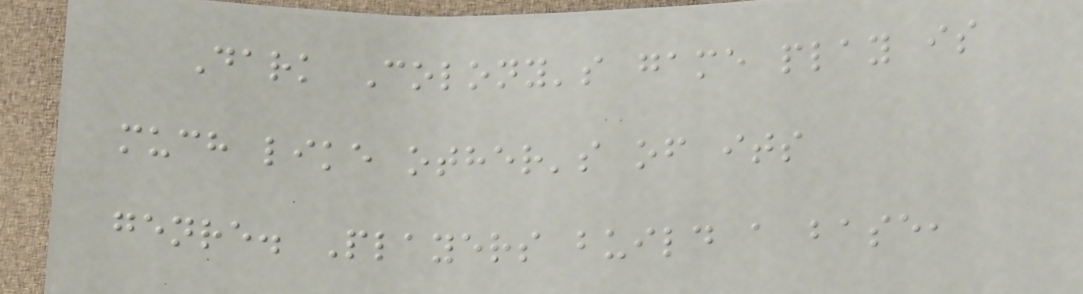Dark Colony's game play is
much like other's of its
genre. Players build a base,
